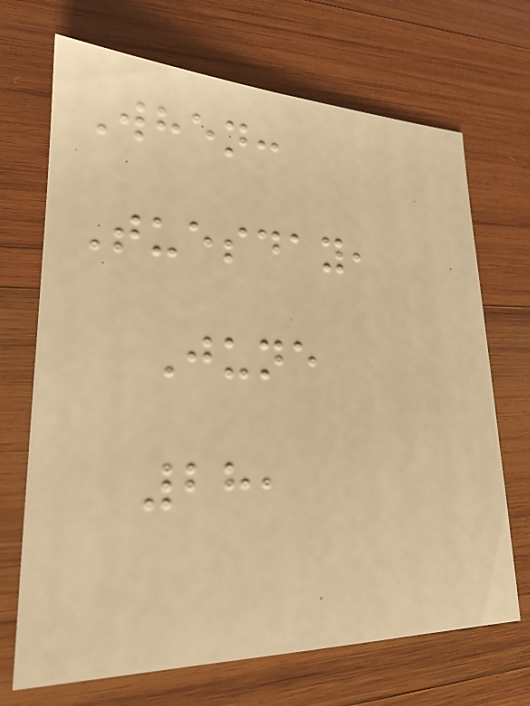When:
Tuesday,
June
28,
